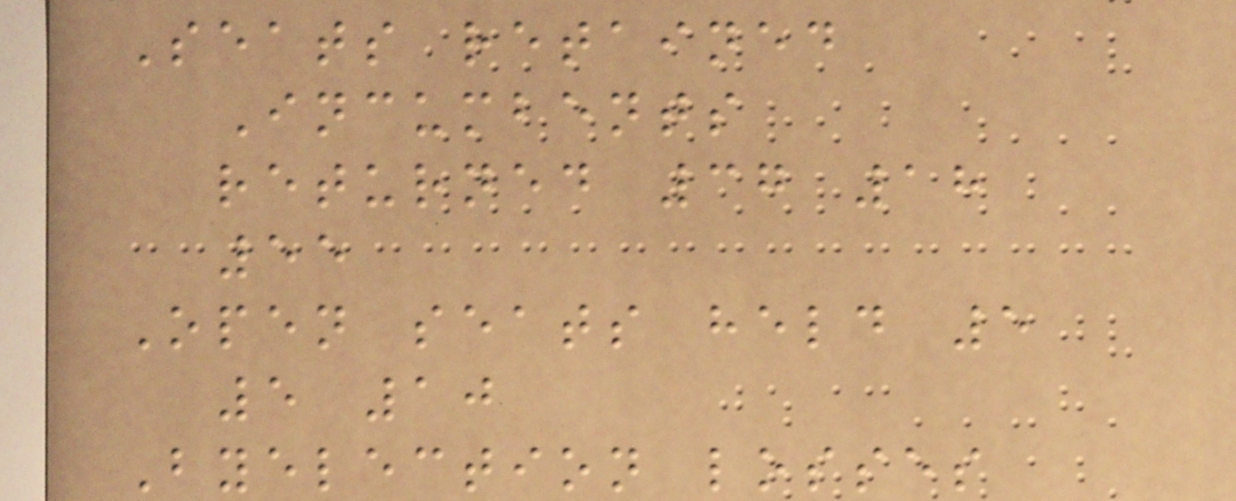Seats retained
Incumbents
returned 37 18
55
Open seats held 5
5 10
Byelection losses
